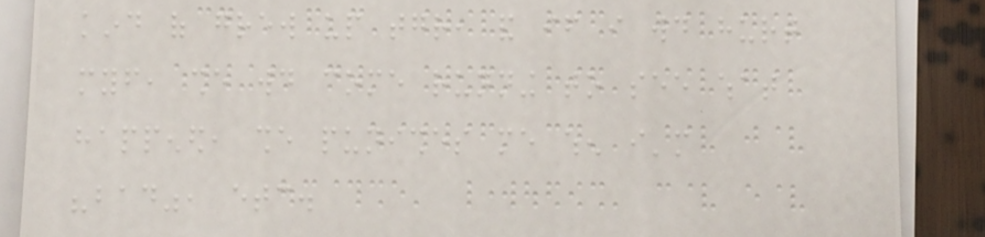kind of grew up together, and if i would hurt
myself, she would come running to see what
happened, she punishes me when i'm
"bad", etc.
